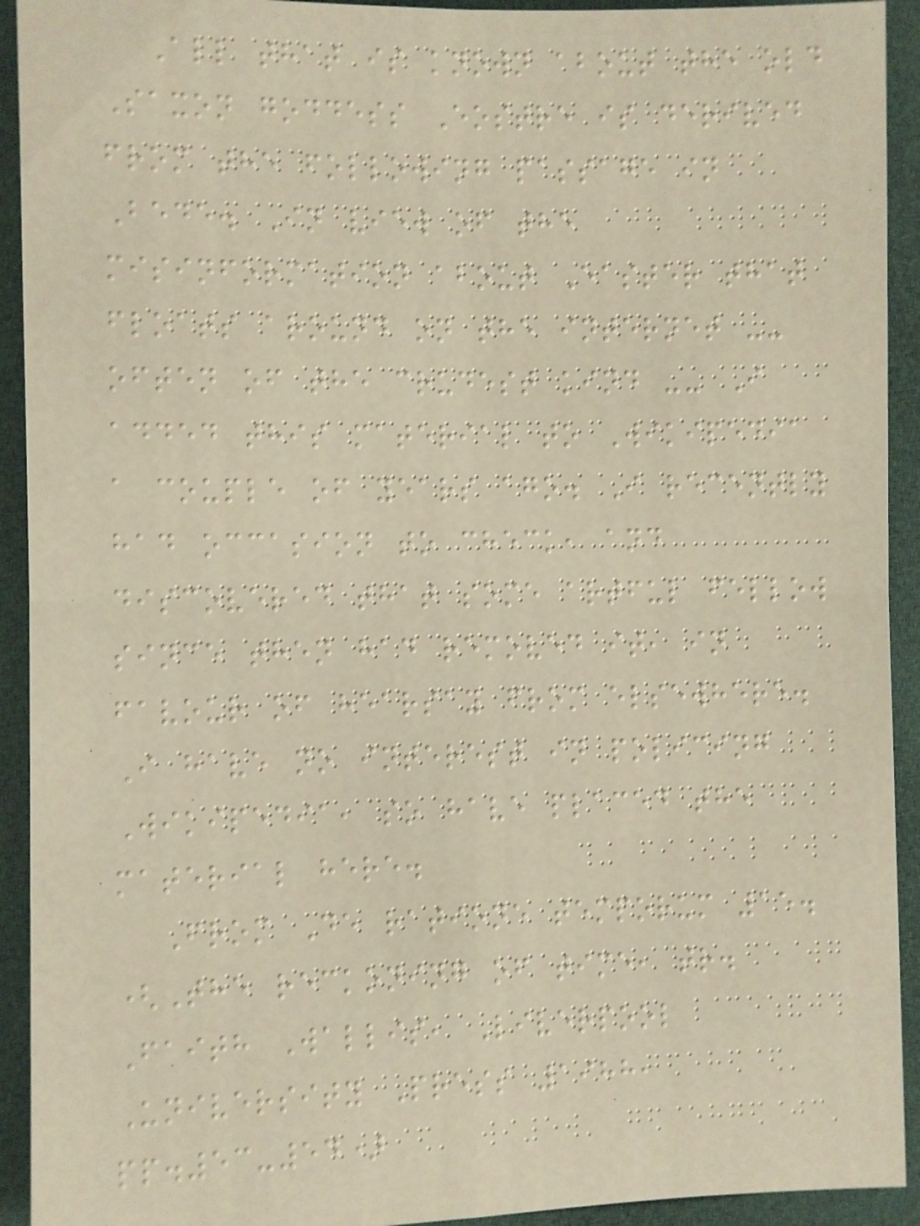All that is known about the old
Saxon goddess Eostre is derived
from the following passage in
Bede. In view of the
misinformation about Easter that
floats around on the internet --
often of the crudest kind -- I
added this material to Wikipedia
a couple of years ago. I recently
had occasion to check, and
discovered that some artful fellow
since then had removed it, in
favour of hearsay from elsewhere.
I have no interest in policing
Wikipedia, so have placed the
material here.
From De ratione temporum 15.
(The reckoning of time, tr.
Faith Wallis, Liverpool
University Press 1988,
pp.53-54)
